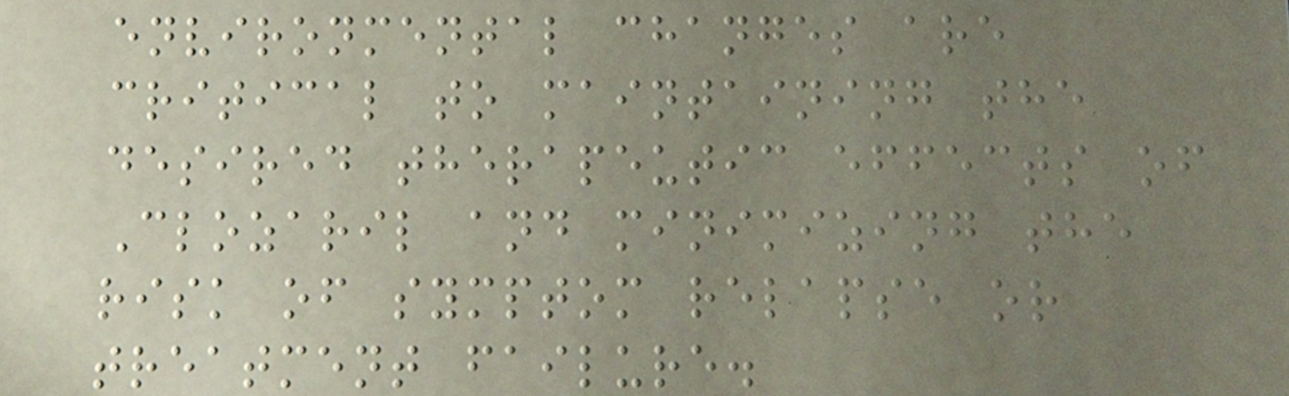environmental changes are
critical to maintaining the
desired therapeutic effects of
Clozaril and minimizing the
risk of symptom relapse or
treatment failure.
